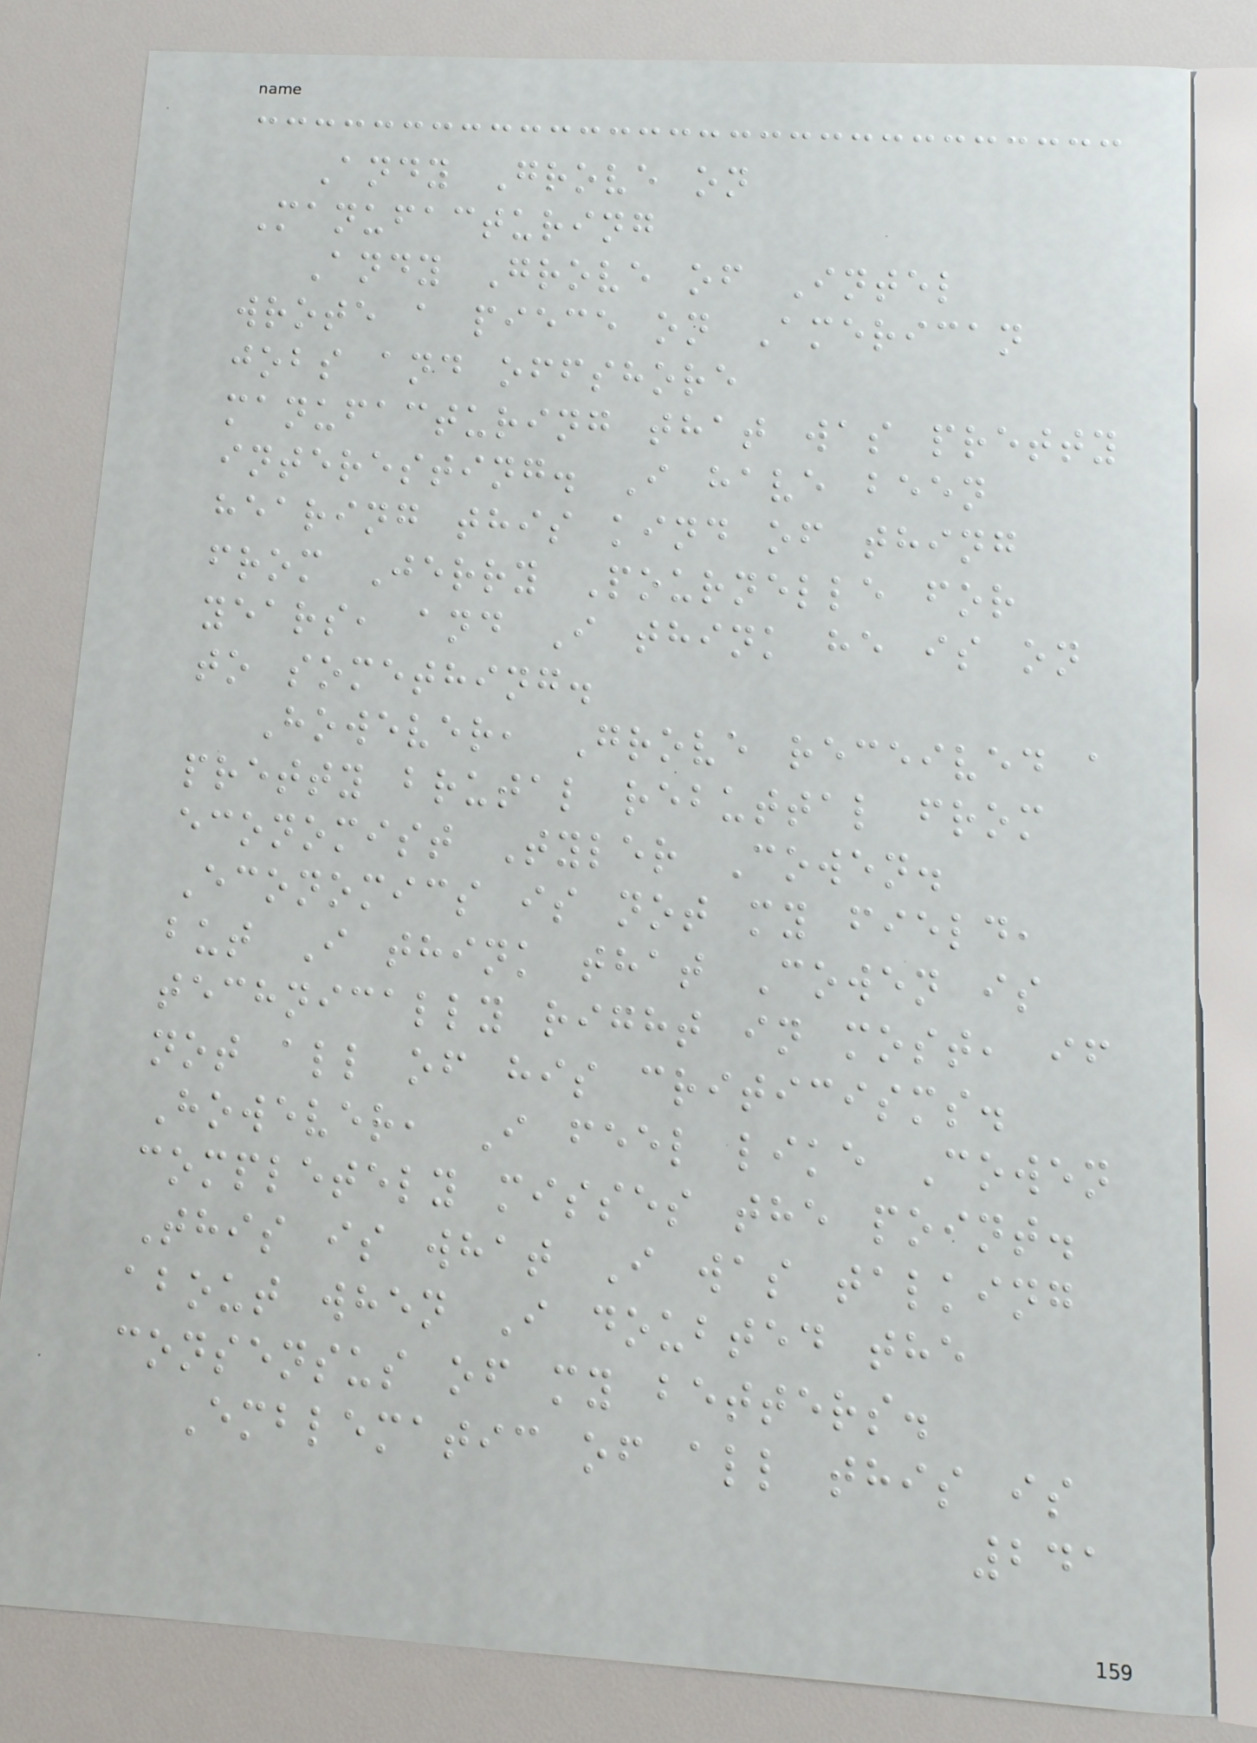Andy Grove on
Manufacturing
Andy Grove of Intel
wrote a piece on American
jobs and offshore
manufacturing that was pretty
interesting. I have been
hearing this kind of thing
from Jerry Pournelle for
years, and I think he is on
to something.
However, Grove received a
pretty brutal rebuttal from
economist Tyler Cowen.
Economics is not my field,
but I think that Cowen is
technically right in most, if
not all of his criticisms.
However, I feel like Cowen
completely misses the point.
This is what I was talking
about when I doubted the
consensus of my betters.
Emblematic of all this is
241
